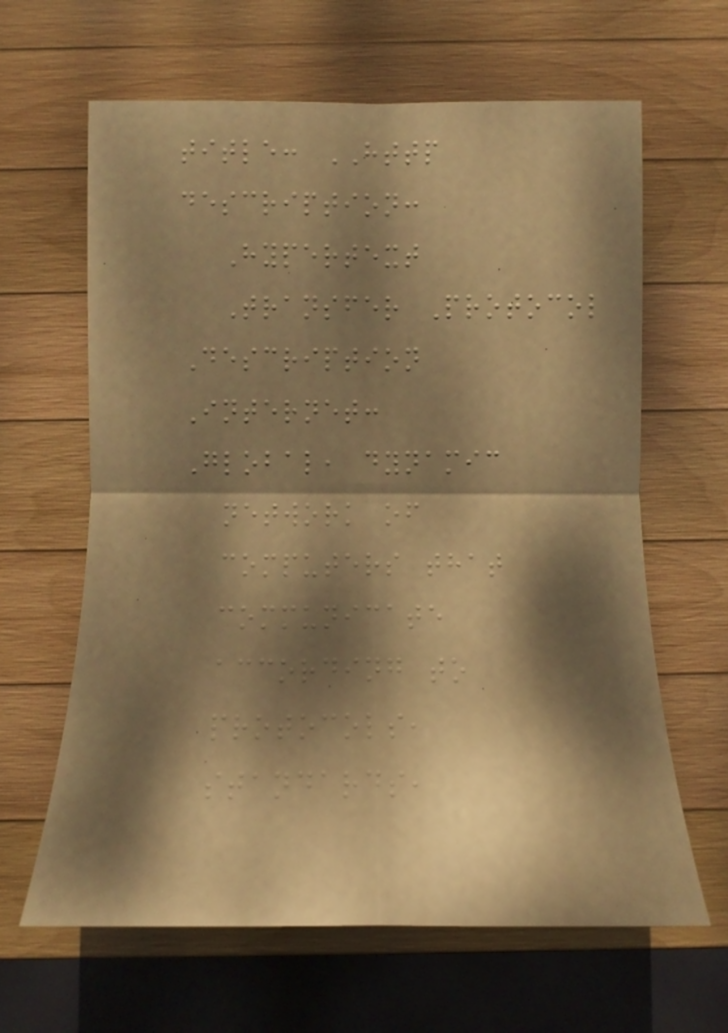title: HTTP
description:
Hypertext
Transfer Protocol
Description
Internet:
Global, dynamic
network of
computers that
communicate
according to
protocols,
standards,
